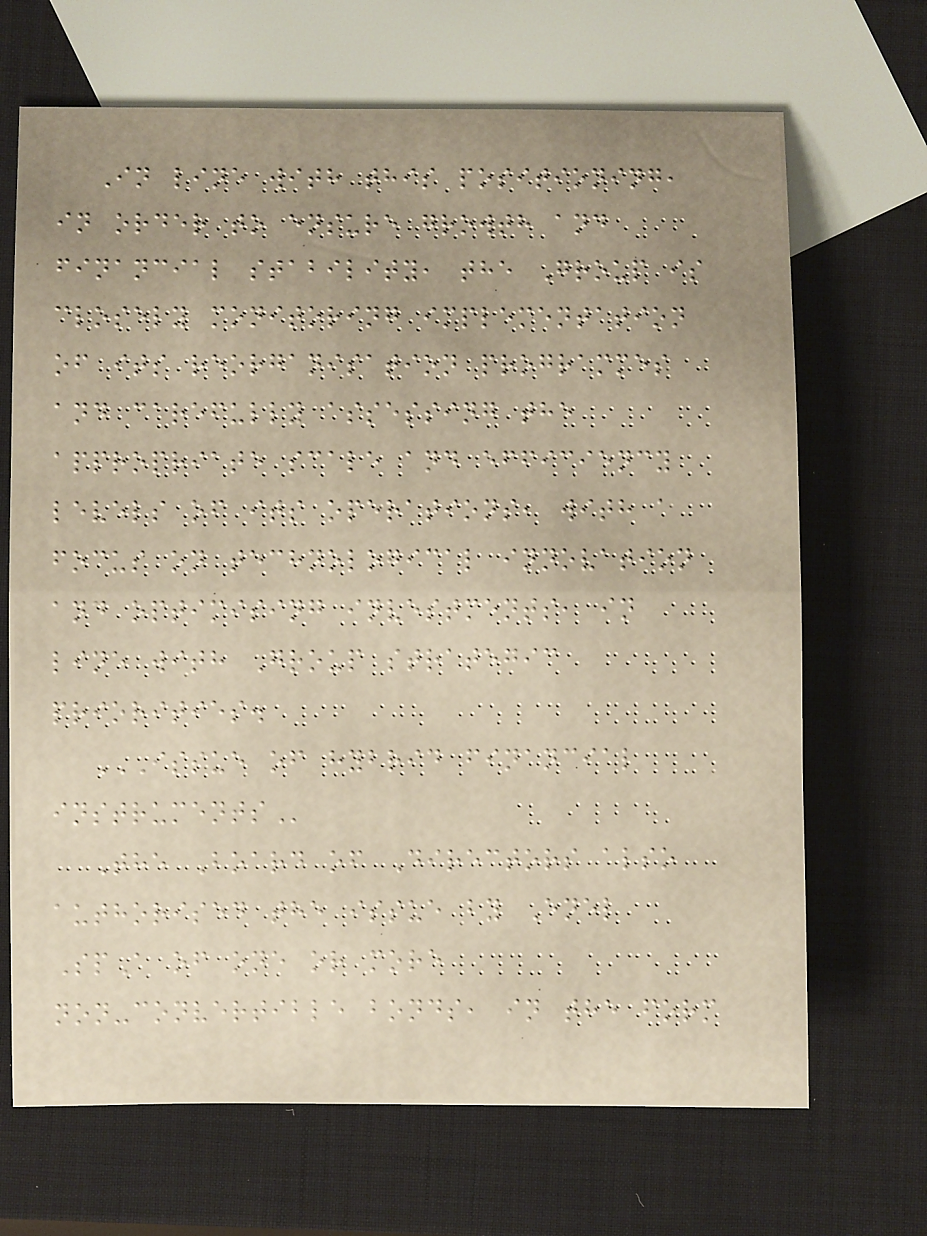In line with this positioning,
in order to ensure growth and
financial stability, the Group is
closely monitoring implementation
of its reorganisation programmes
and carefully assessing the
appropriate scale and efficiency
levels of its operations, with a
focus on technological innovation
and optimising investments, in
line with Group strategic
priorities.
ISSUE OF HYBRID FINANCIAL
INSTRUMENTS
The Board of Directors also
authorised the issue by Enel
SpA of one or more
non-convertible bonds, in the form
